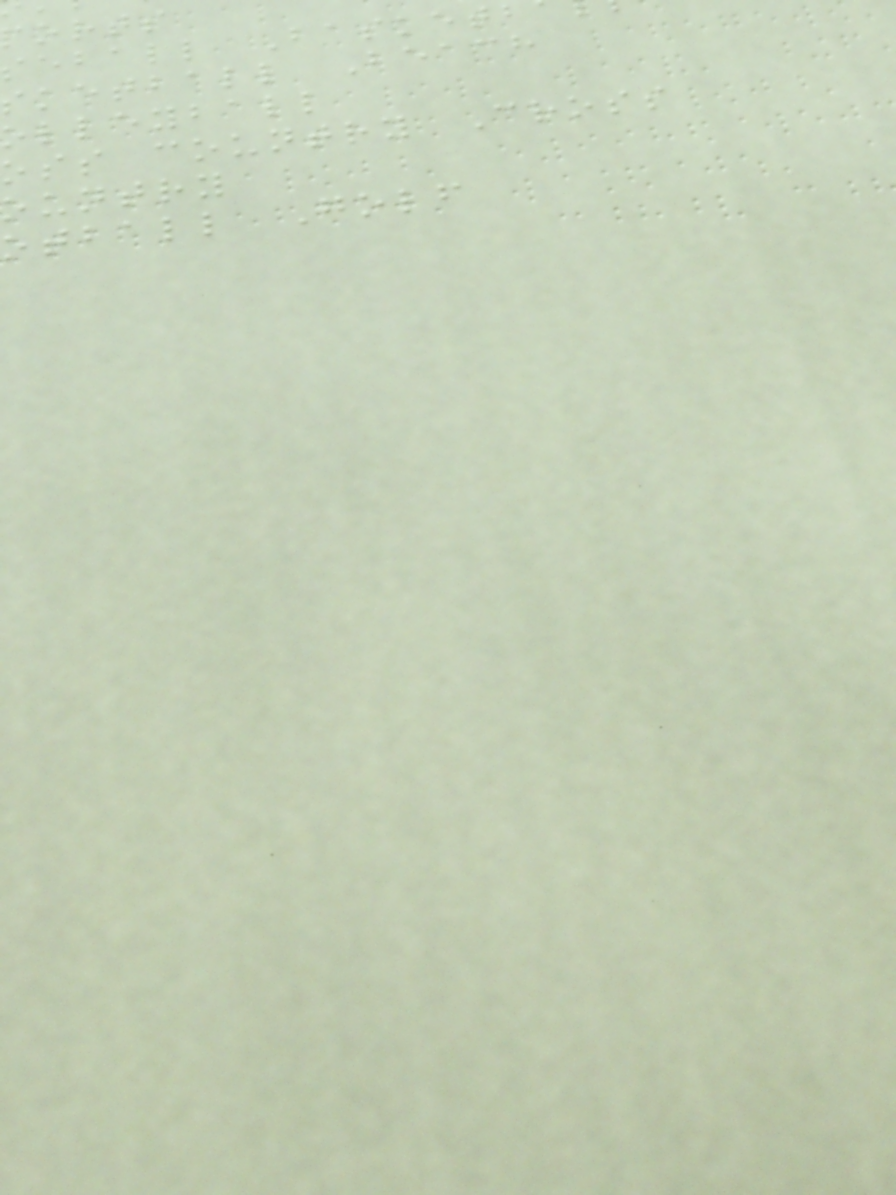orts
eball Basket
ketball Beach
lleyball
oss country Cross
ountry
otball Golf
